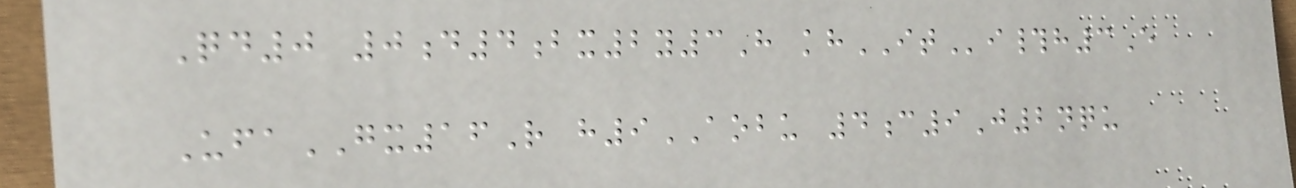Qd0 0d4bx2y3H khITi#h3E
UfaGX16R h9AOBU 4c9J2nqu
